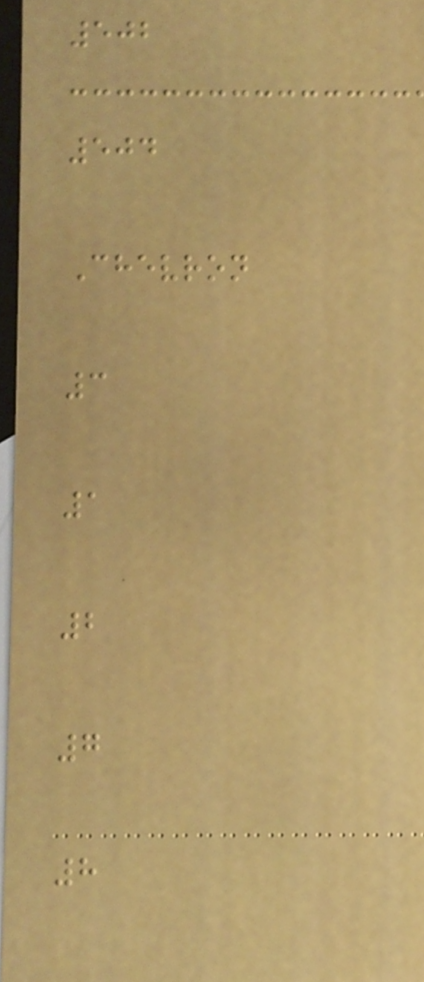502
504
Chevron
3
1
2
7
8
